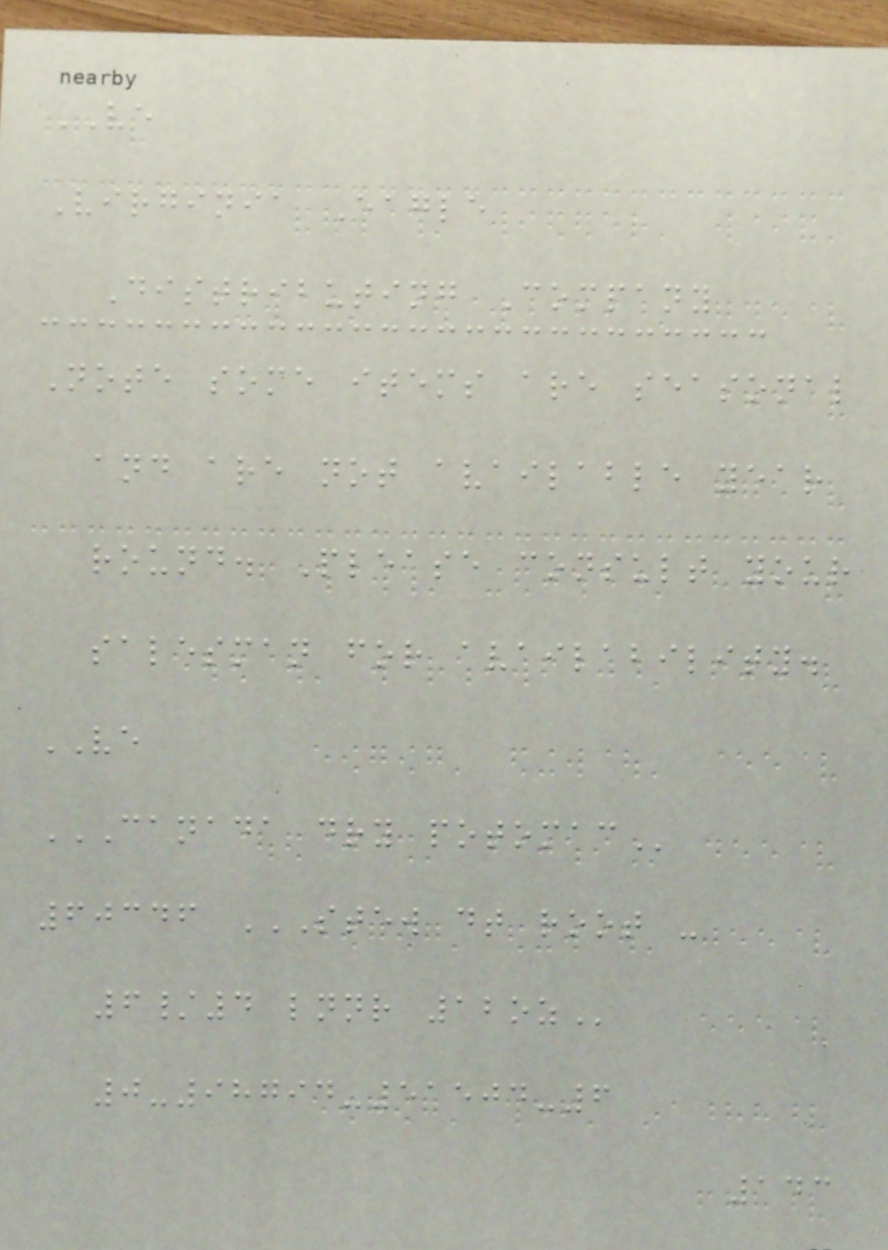VE
Virginia Eagle
Distributing Company
Note some items are seasonal
and are not available year
round. Please consult your
salesman for availability.
VE
CANADA DRY POTOMAC
60346 STEW DT ROOT -
6/4 LNNR 12OZ
0-98794-51504-6
143
